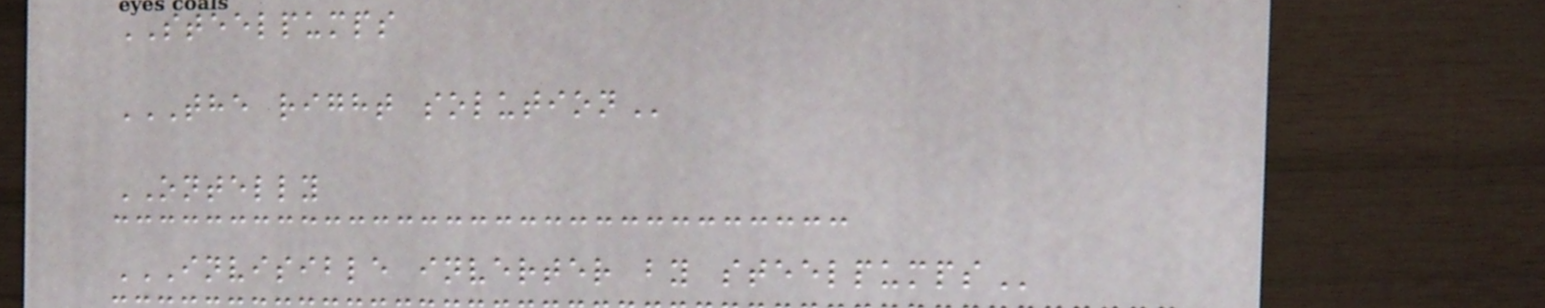STEELPUMPS
THE RIGHT SOLUTION
ONTELLY
INVISIBLE INVERTER BY STEELPUMPS
